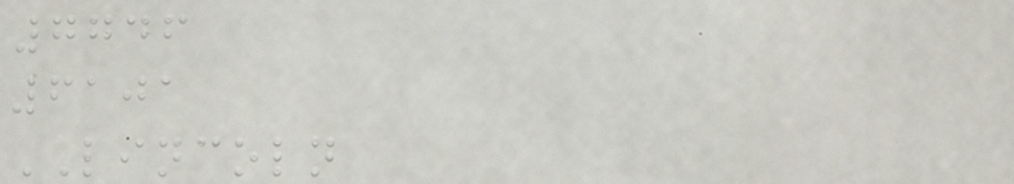7746
6101
LINCOLN
